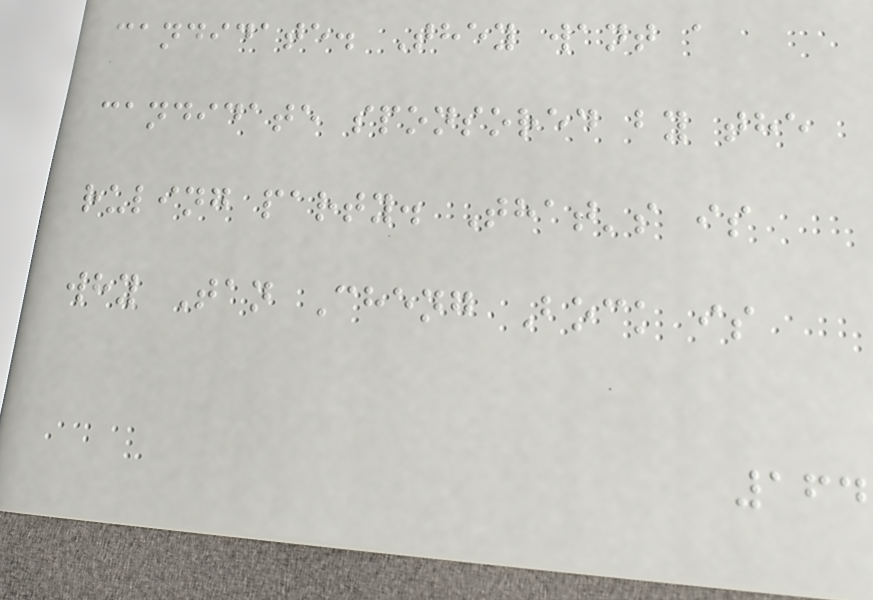candidate. They want a
candidate sponsored by the
ruling party. That's is
why Tan Cheng Bock is
164
